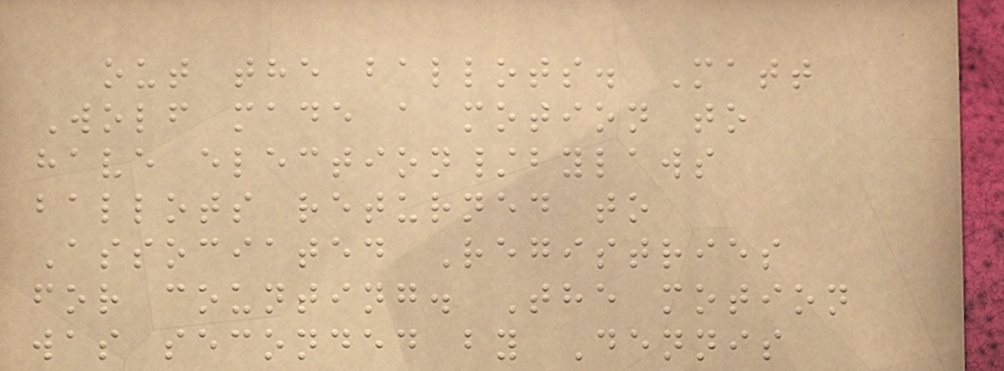out the ballots. Matt
Wolf made a motion to
have election/bylaws
ballots returned to
Associated Registries
for counting. The motion
was seconded by Dennis
